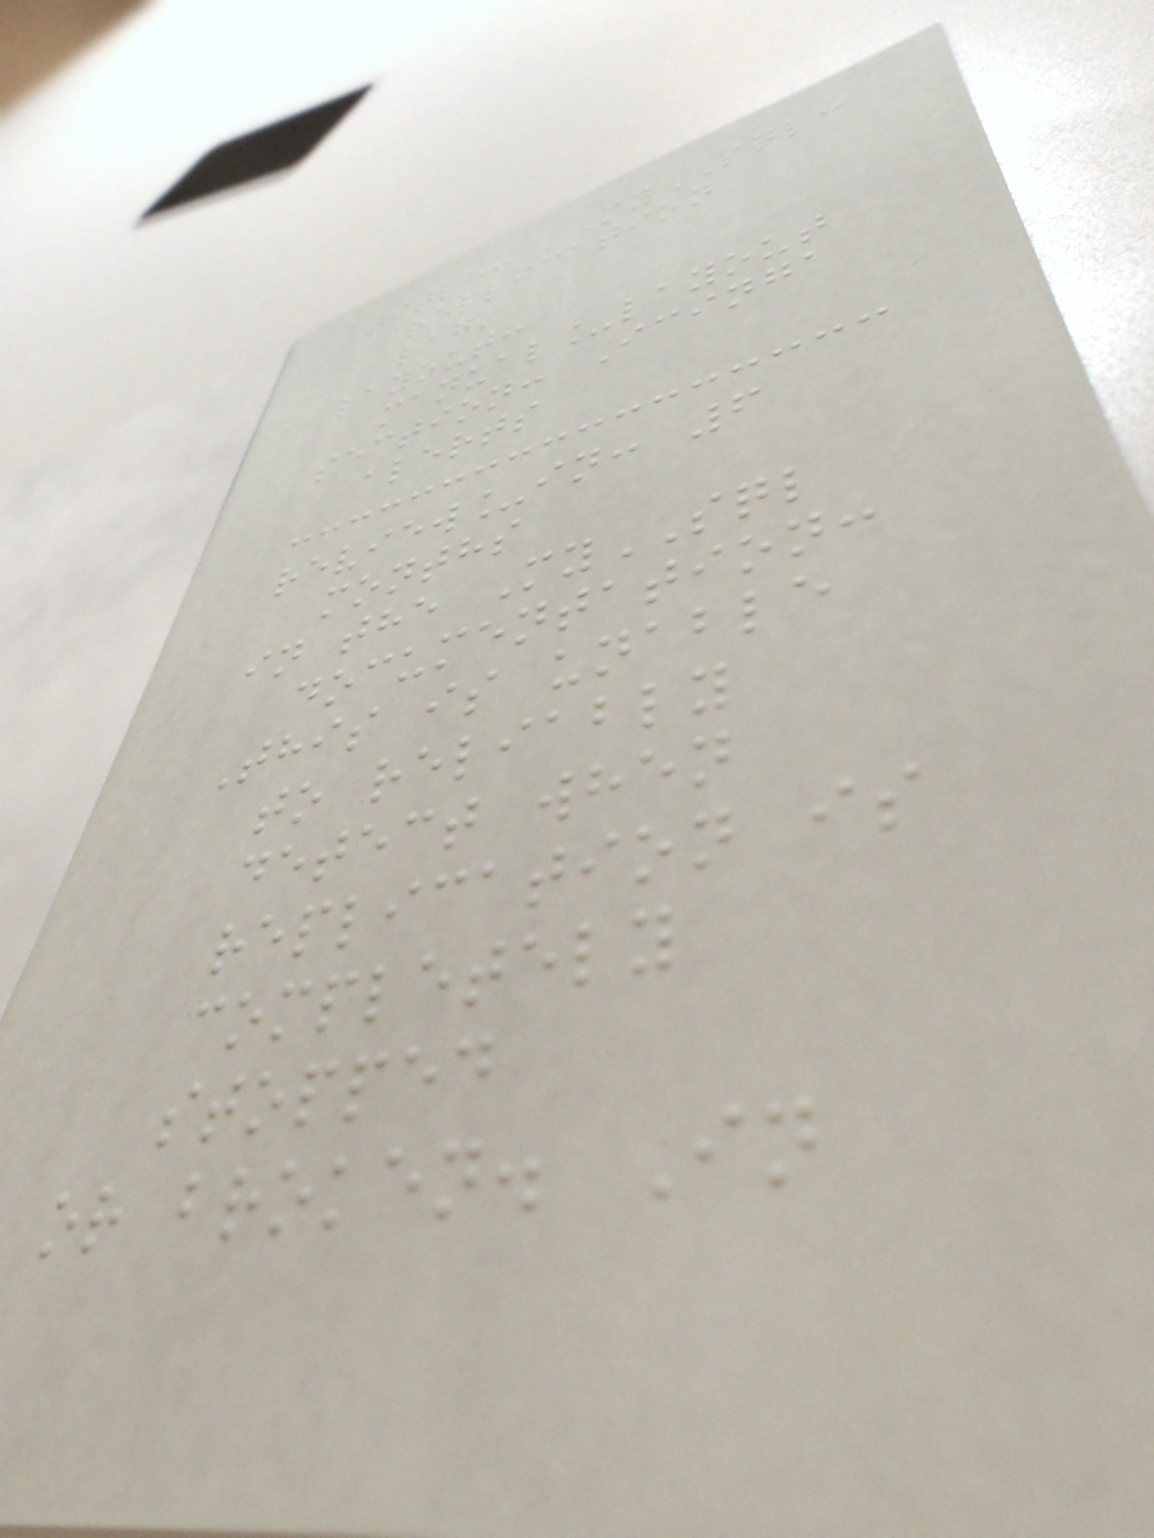title: 'MySQL:
replication
lag'
layout:
manual_layout
section: Icinga
alerts
review_in: 6
months
in the MySQL
documentation:
This is unable
to reliably
detect when
replication is
completely
stopped
or broken. In
